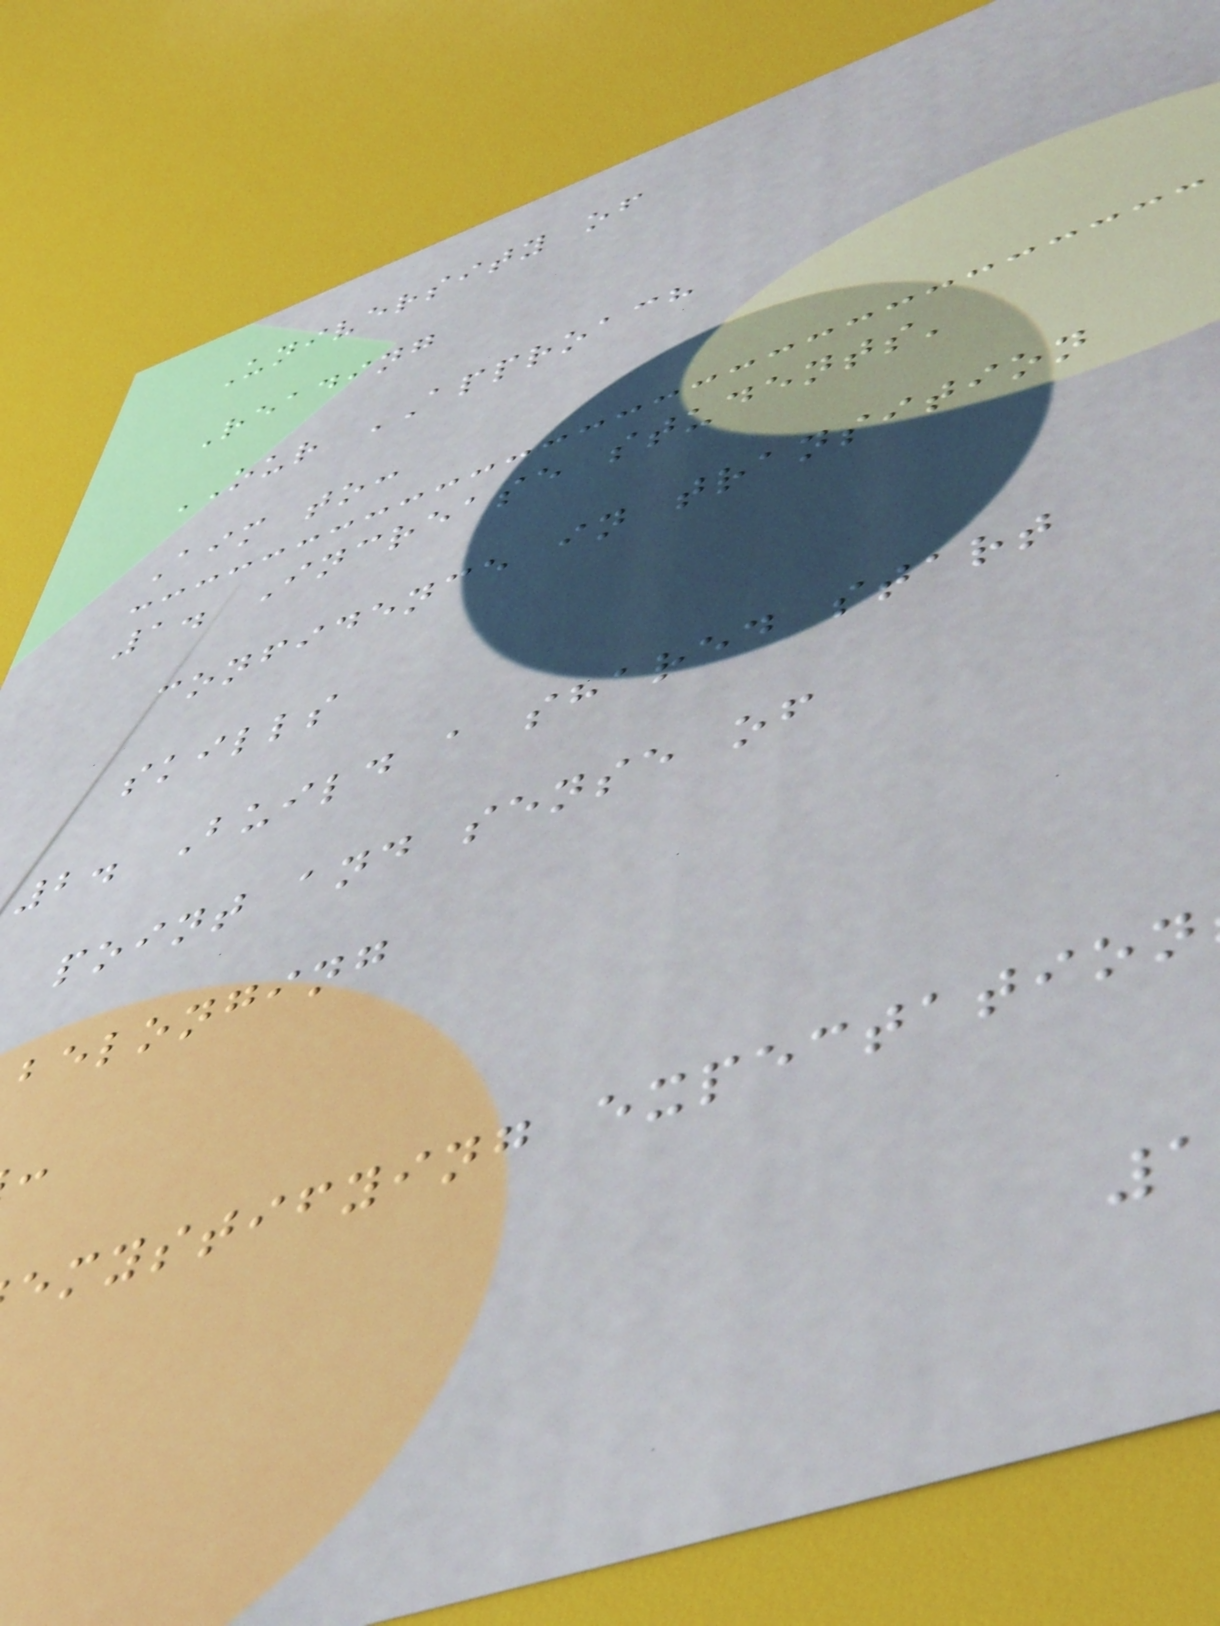University of
Reading
OUR APPROACH
Aim to:
1. Increase students'
confidence in transition
skills
2. Build a shared start
point and sense of
belonging
emystifying expectation
